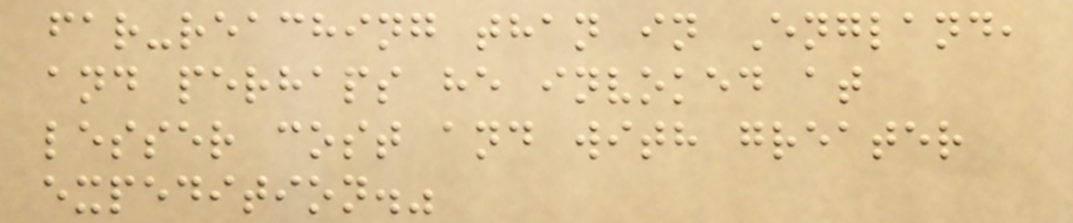far-reaching than in England,
and perhaps he invoked at
lesser cost and with greater
expedition."
